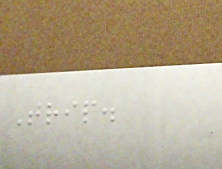Trip.
